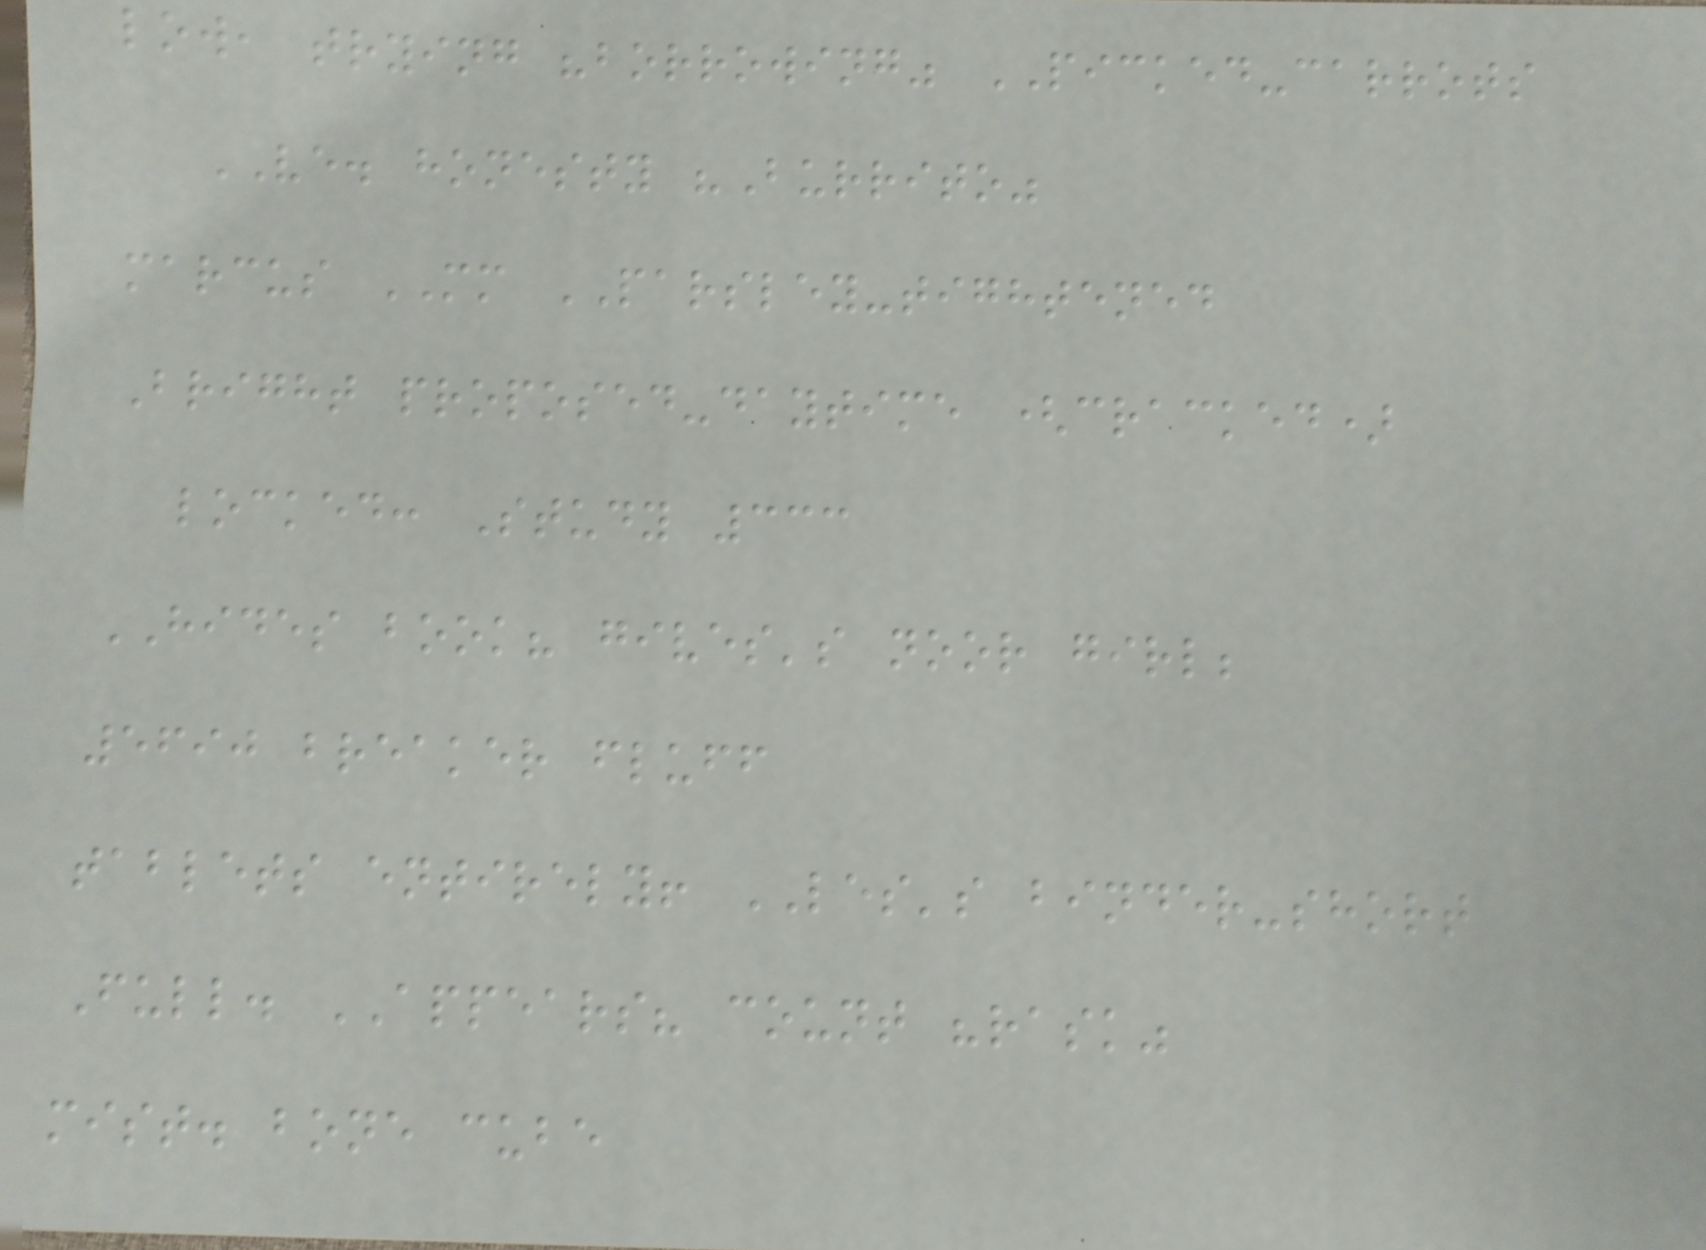low, trying "borrowing" PICKED-carrots
VE. honesty "Burrito"
marcus MM PARSLEY-tightened
Bright proposed-daytime (cracked)
locked: Study 333
HIDES book? gives's noor girl;
5690 breaker fluff
tablets entirely! LES's binder-short
Full. APPEARS? count "rask"
mist. bone cube
